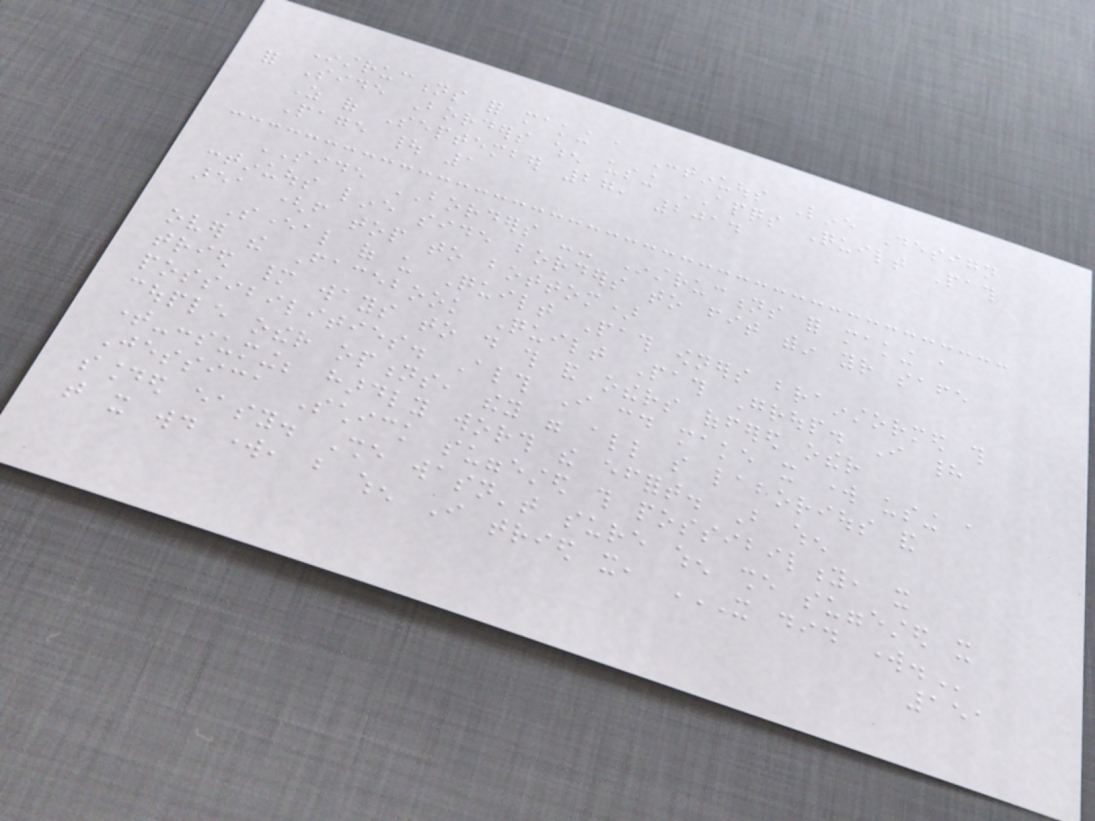Instructions for making a Continuous Line Design
for Side Borders when using APQS Quilt Path
As of September 27, 2014
Page | 1
SIDE BORDERS -- Instructions for making a
continuous line side borders to fit within your safe
area (from top to bottom)
Several of us Quilt Path owners brainstormed this
over the Facebook Quilt Path Group. I had
tried many ways to do this and others offered other
possibilities. Although I could make it work using a
couple other options, they were all so laborious and
time-consuming; hardly worth the effort. But when
Jessica Schick suggested this possibility, it
sounded easy. She wasn't sure when she suggested it
that it would work, but when I tried it, IT DID WORK.
151
